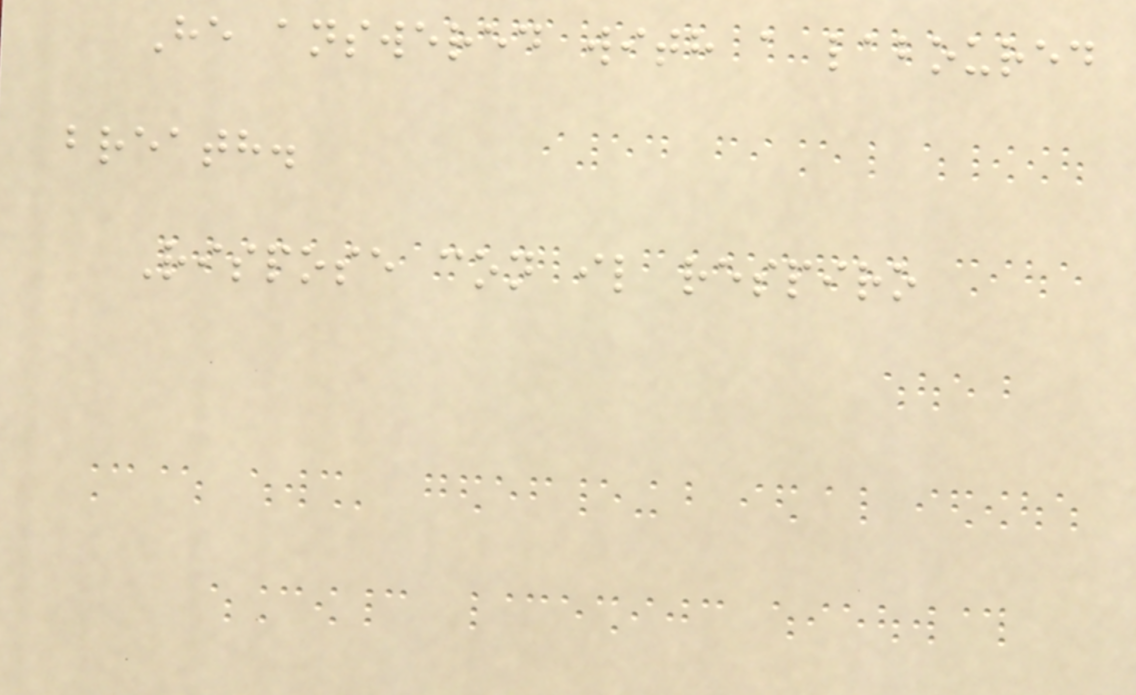He answered with a laboured
breath.
Rispose con il respiro
